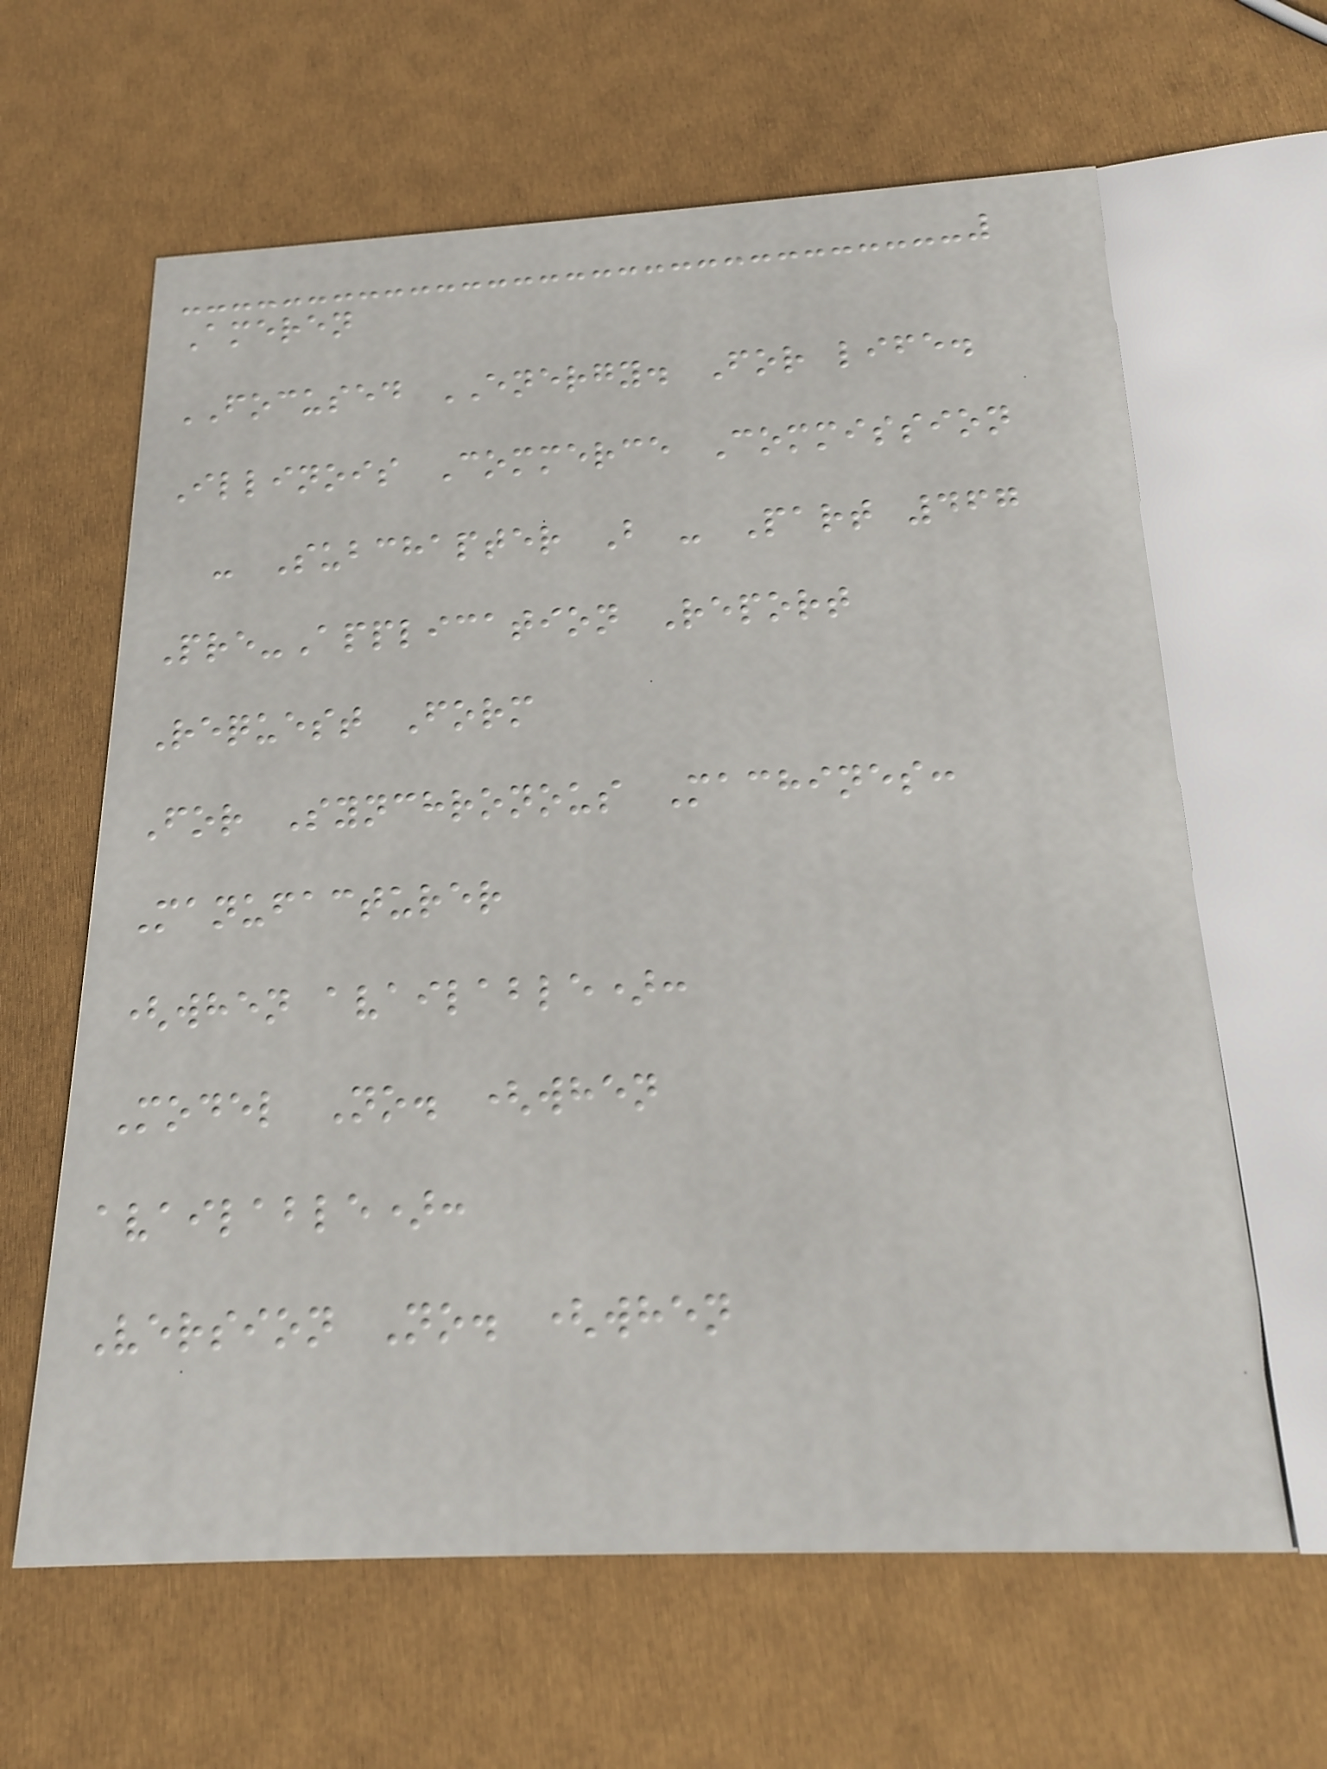Ameren
FOCUSED ENERGY. For life.
Illinois Commerce Commission
- Subchapter B - Part 467
Pre-Application Report
Request Form
For Synchronous Machines:
Manufacturer
(when available):
Model No. (when
available):
Version No. (when
